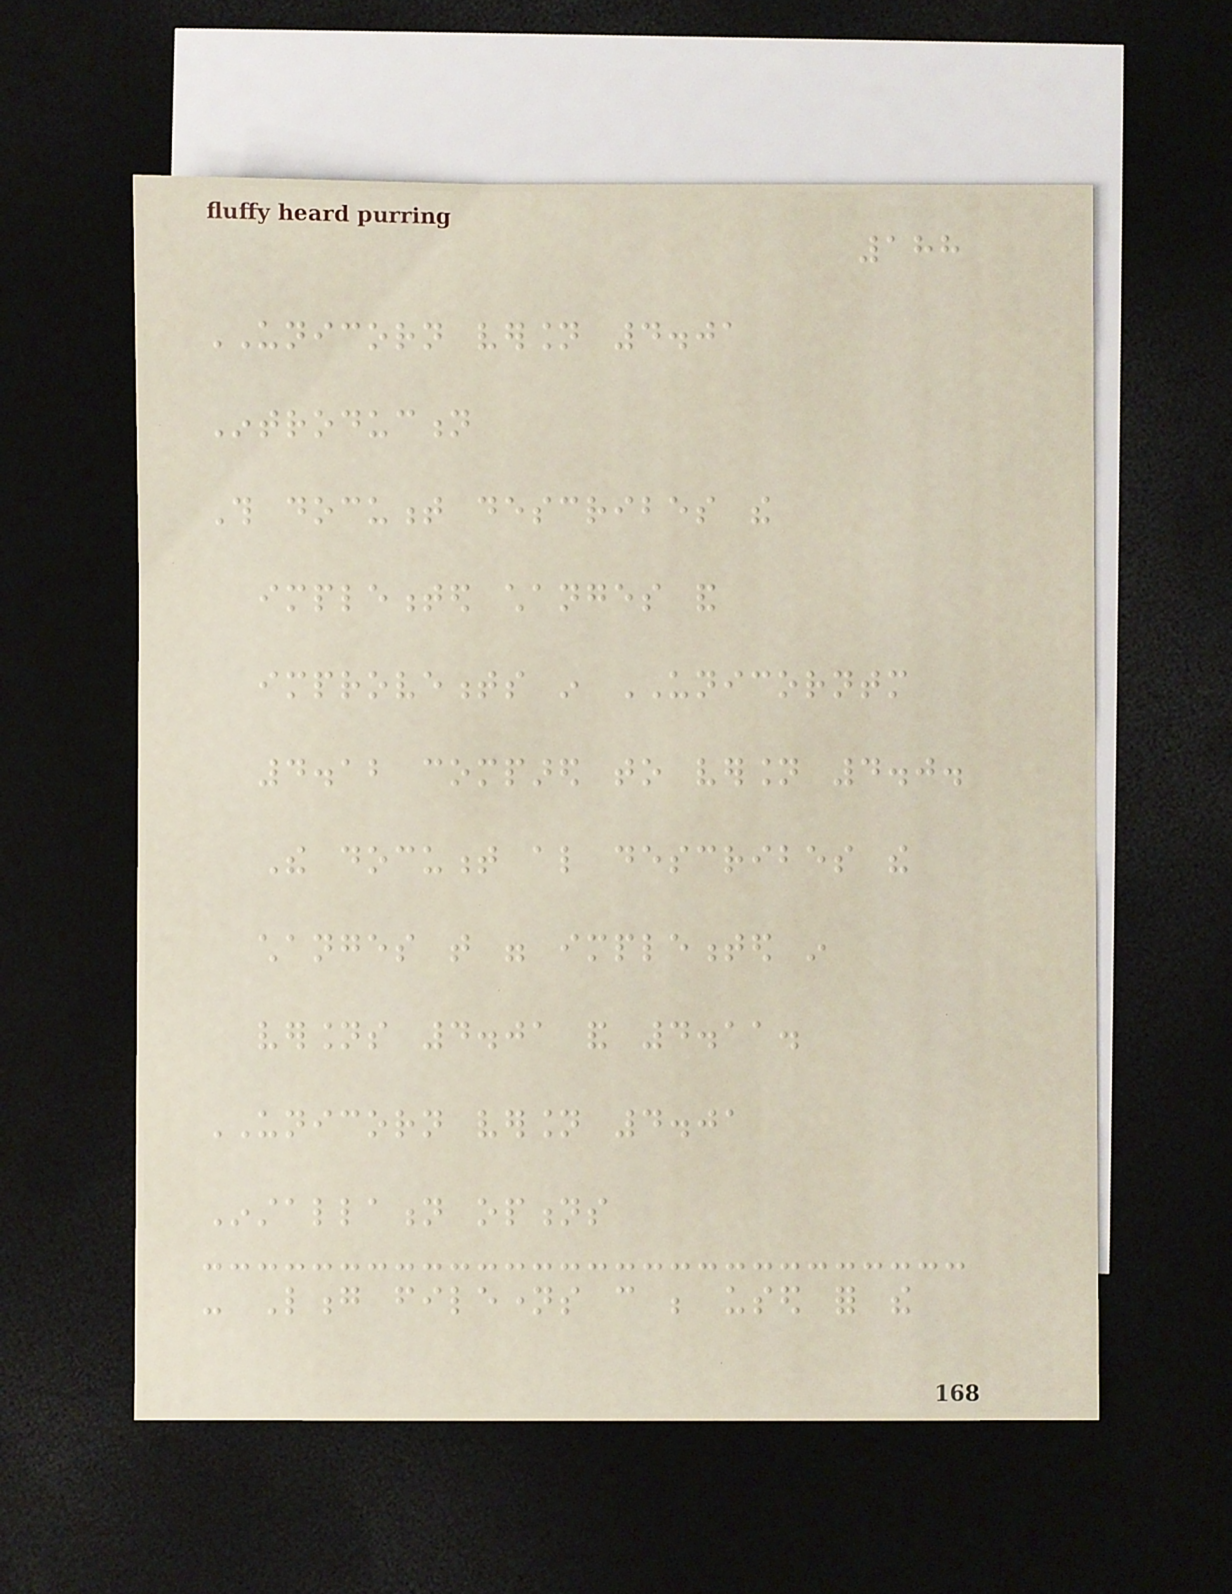188
UNICORN version 4.01
Introduction
This document describes the
implemented changes and
improvements in UNICORNTM
4.12 compared to version 4.0.
The document also describes the
changes that were implemented in
versions 4.01 and 4.11.
UNICORN version 4.01
Installation options
- Long filenames can be used for the
